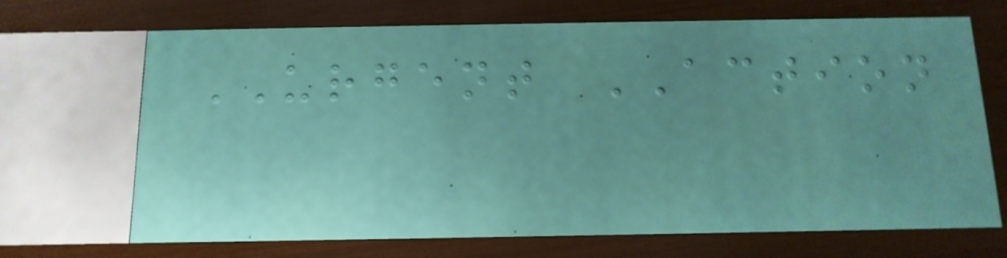URGENT ACTION
